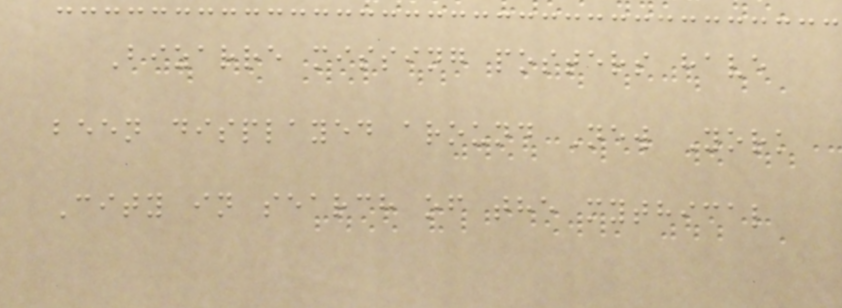Bizarre missing posters have
been displayed around New York
City in search of the mythical
